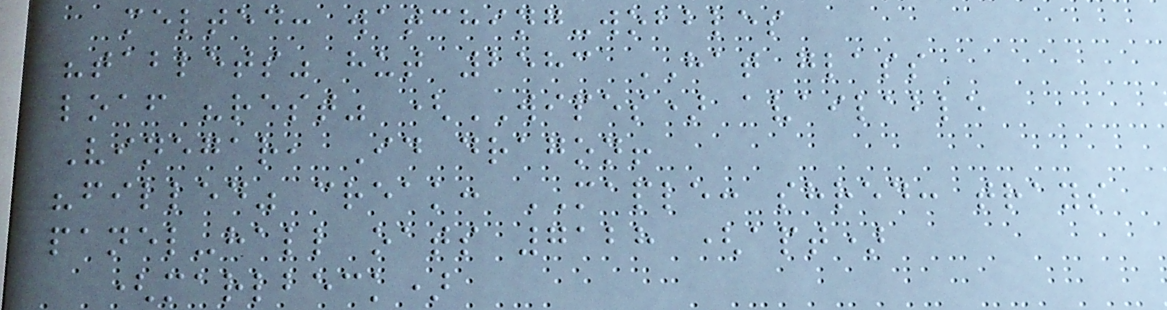melted: watching-wobbles
"tablets" hut 2583 HAT glass
loaf "rest" (WIPES) available
Vinegar, Id dragon!
"filled" creak: MAPLE: shred: trays
panel-hall oats 7128 (apt)
(marlbeck)
